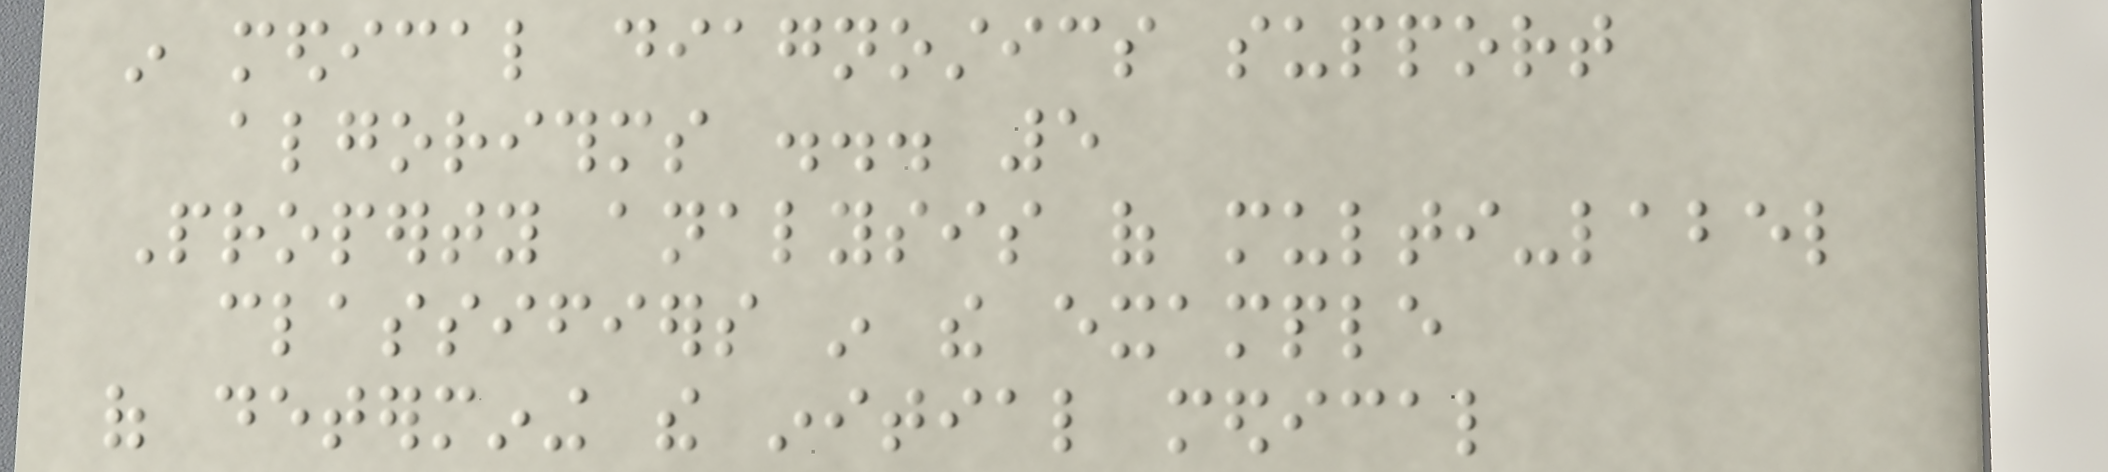in medical diagnostics support
algorithms ... 5
Property analysis of multi-label
classifiers in the example
of determining the initial medical
